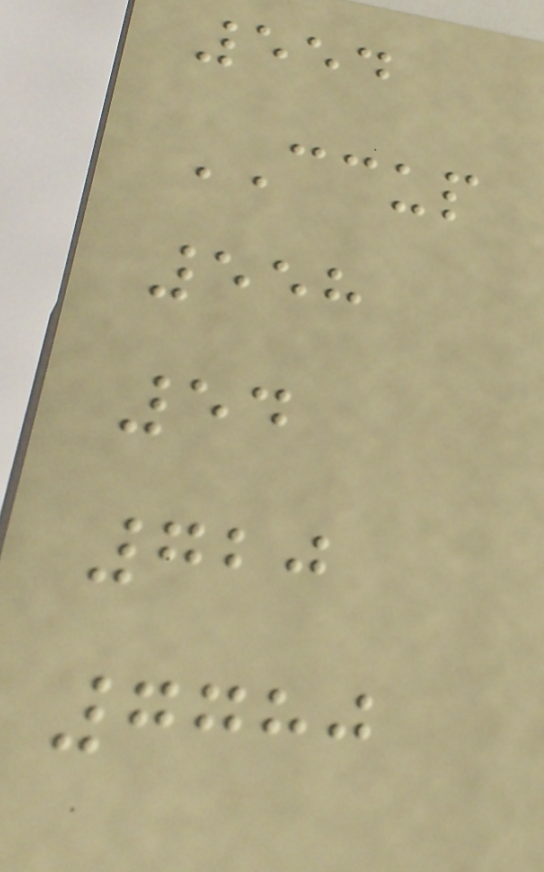554
CCUP
558
54
720
7780
